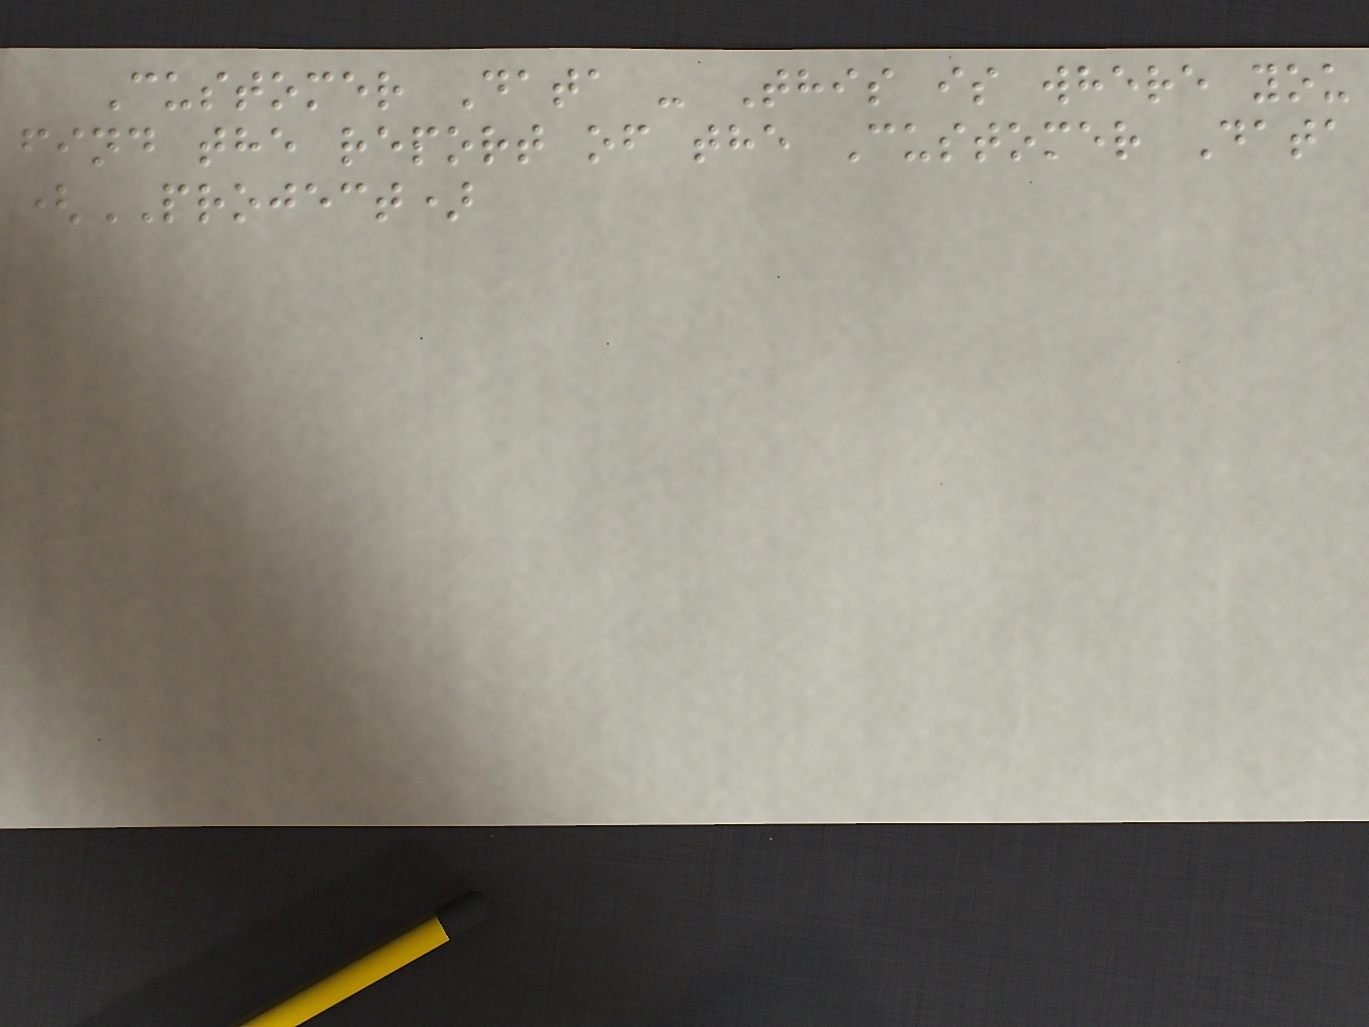Customer Data - This is where you
find the report of the Customer Data
(PROJECT)
